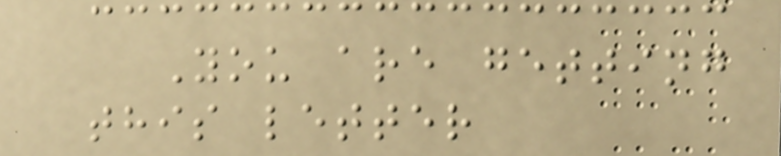You are getting
this letter
